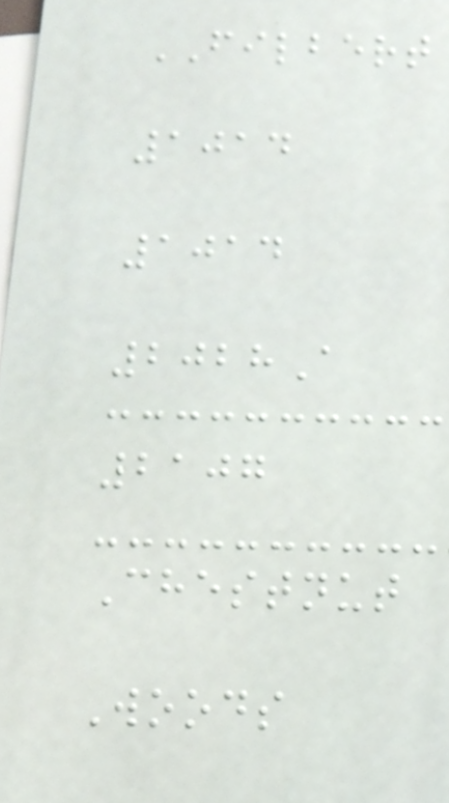FILBERT
1014
1014
2028A
2107
Chestnut
Woods
